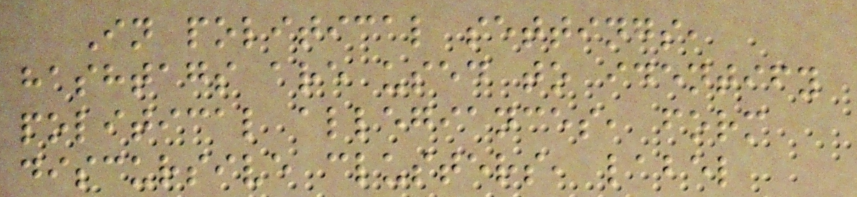In political settings,
hashtags are used to identify
political allegiances, form
discursive clusters, label
